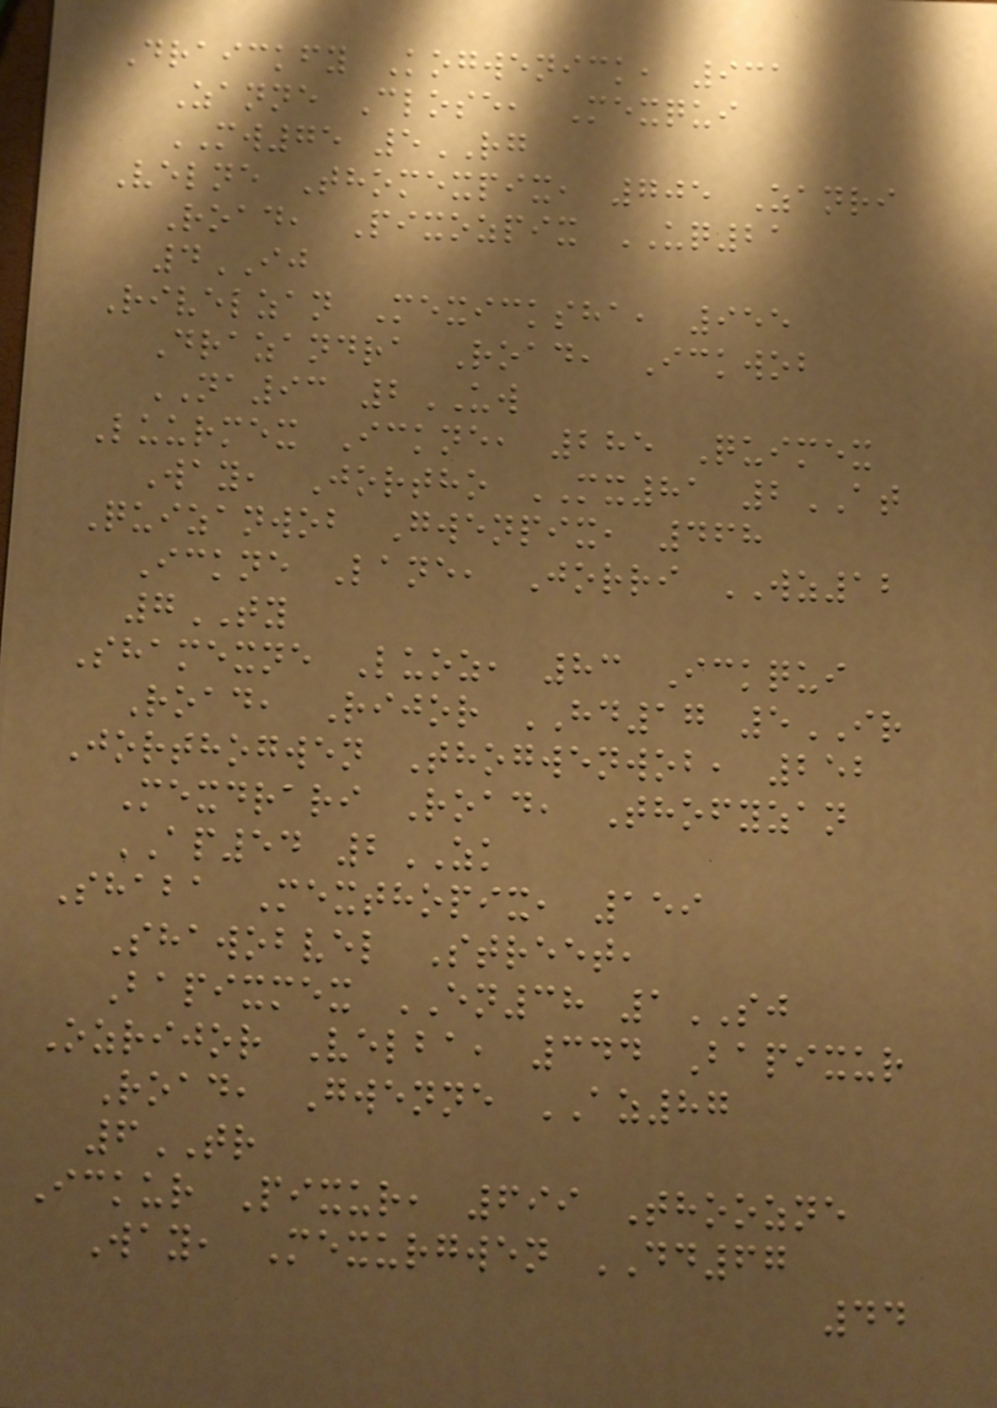Draickfy Kogwenick, 931
Zanne Close, Mexqui
MW75 5RG
Velne Thomexpix, 705 Zanri
Road, Pixozpix UQ21
4IJ
Rivelzan Mexicksha, 955
Drazandra Road, Ickwob
NA93 2UW
Luurmex Ickne, 285 Quimex
Way, Jortho MX81 2AT
Quizanwob Gwenpix, 468
Ickne Lane, Jorri WZ12
7TY
Shamexne Luoz, 83 Ickqui
Road, Rijor HD17 5IR
Jorthogwen Thogwenwob, 252
Mexdrari Road, Thofyzan
AP54 2ZK
Shaba Mexthopix, 159
Shawobvel Street,
Bapixmex EN38 1SJ
Ozrijor Velba, 344 Bapixur
Road, Gwenne AZ87
6TR
Ickur Pixur, 699 Thoozne
Way, Mexurgwen DD67
44
